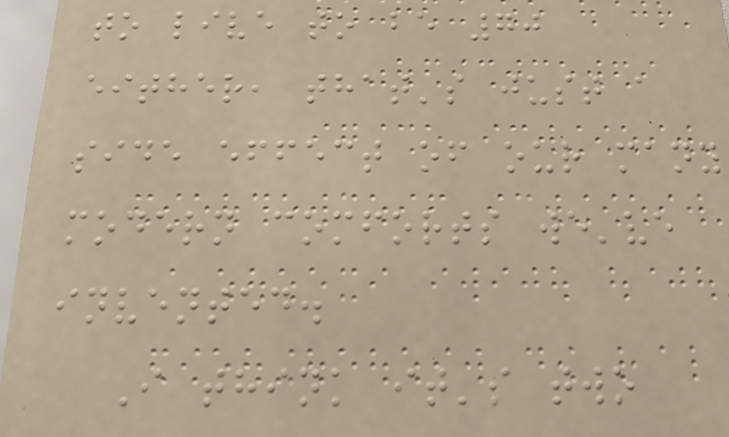to live to be 70
either, that's just a
side effect of our many
modern comforts we've
invented.
I think it's two
